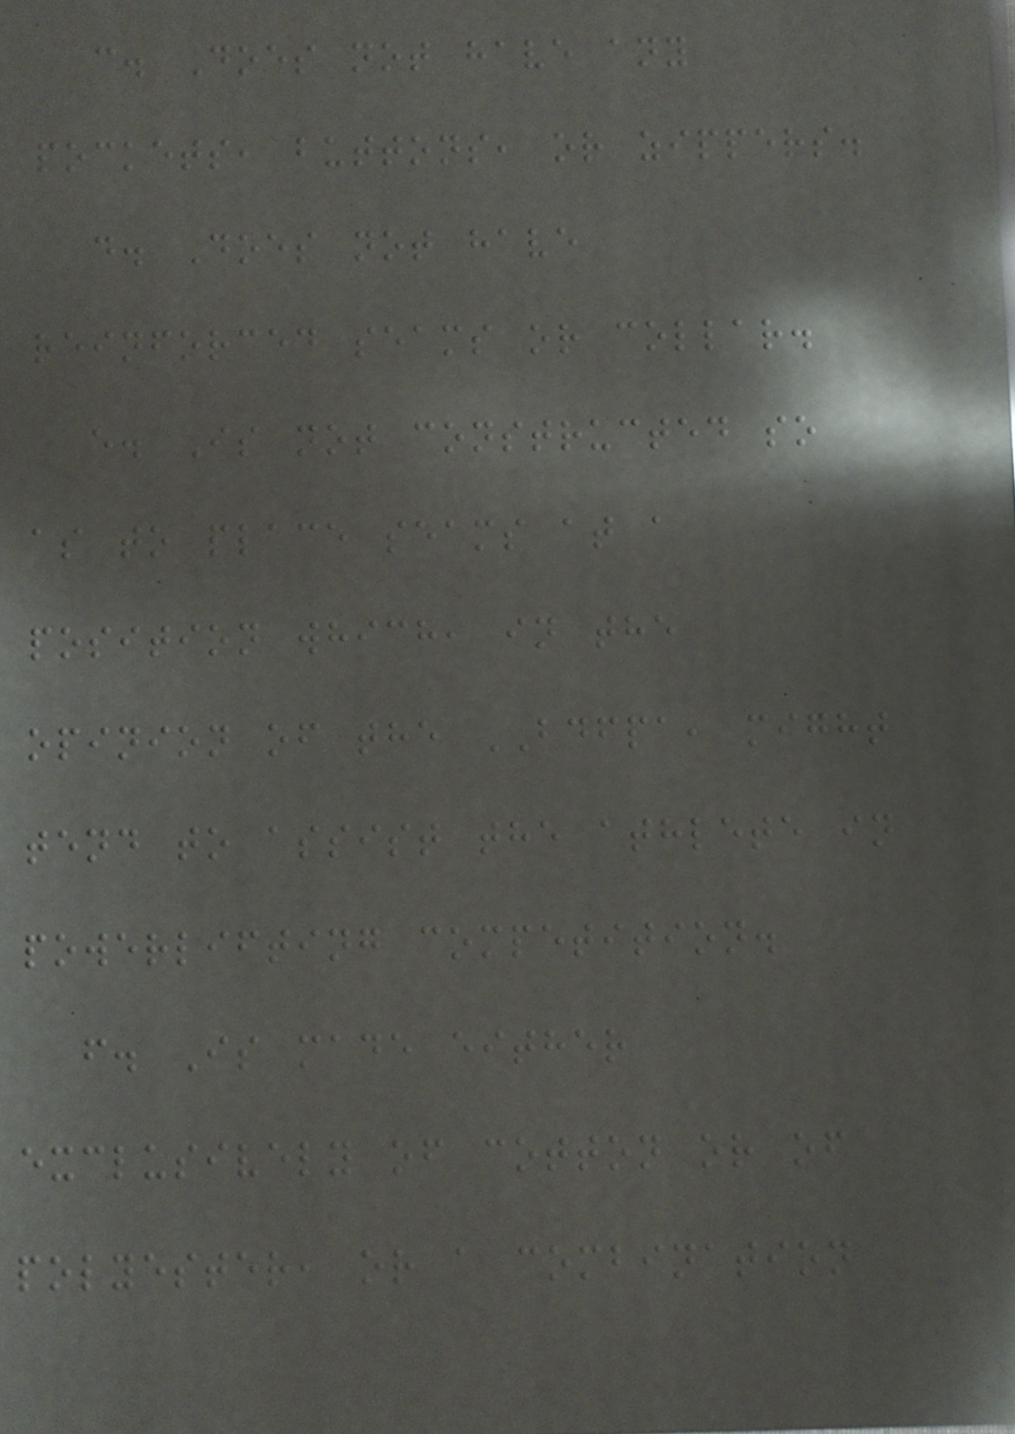c. Does not have any
pockets, buttons, or zippers.
d. Does not have
reinforced seams or collar.
e. Is not constructed so
as to place seams at a
position which, in the
opinion of the BDFPA, might
tend to assist the athlete in
powerlifting competition.
f. Is made either
exclusively of cotton or of
polyester, or a combination
